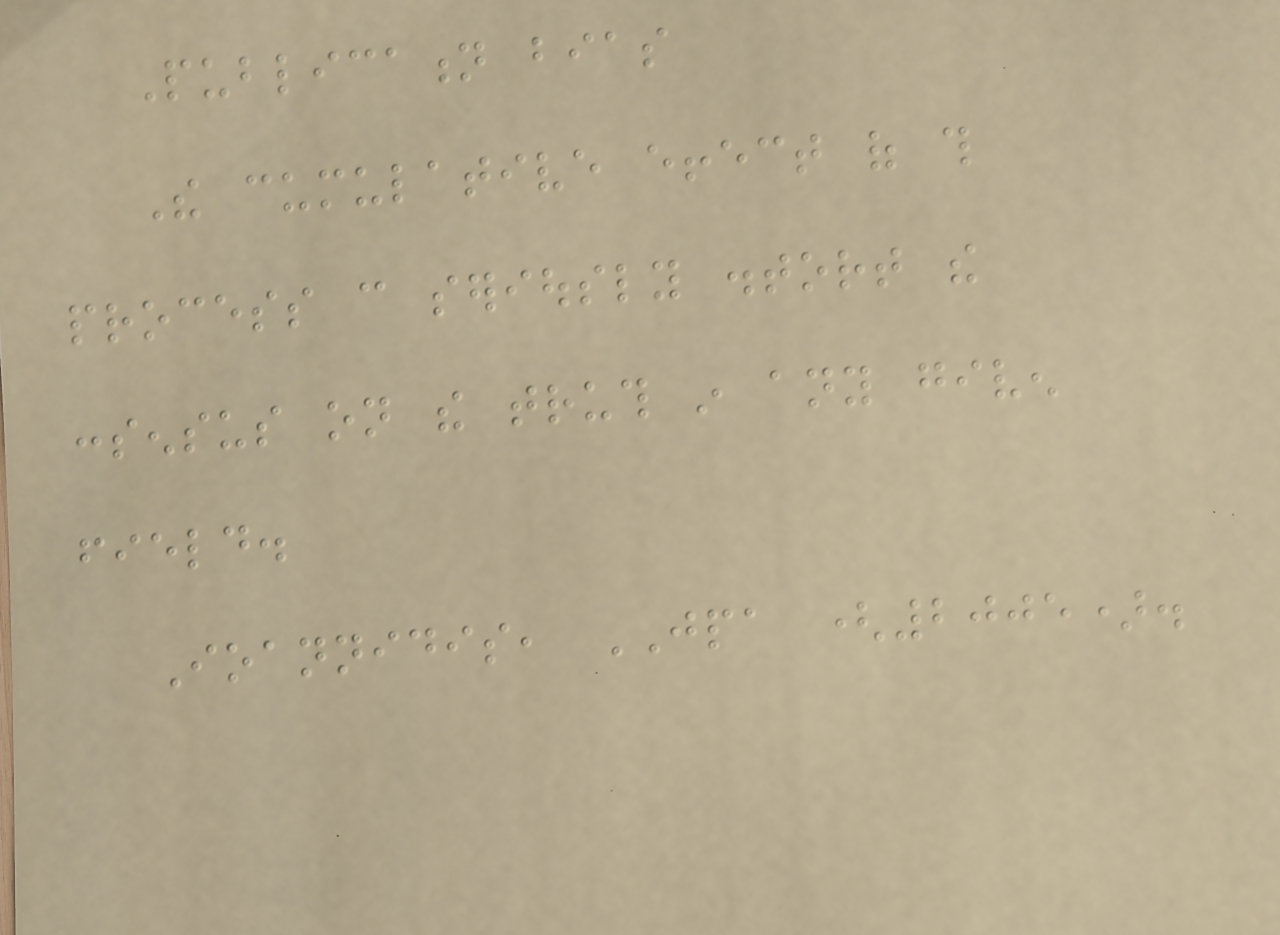Publication bias
The cumulative effect of this
process can seriously distort the
consensus on the truth in any given
field.
Ioannidis, JPA (2005).
